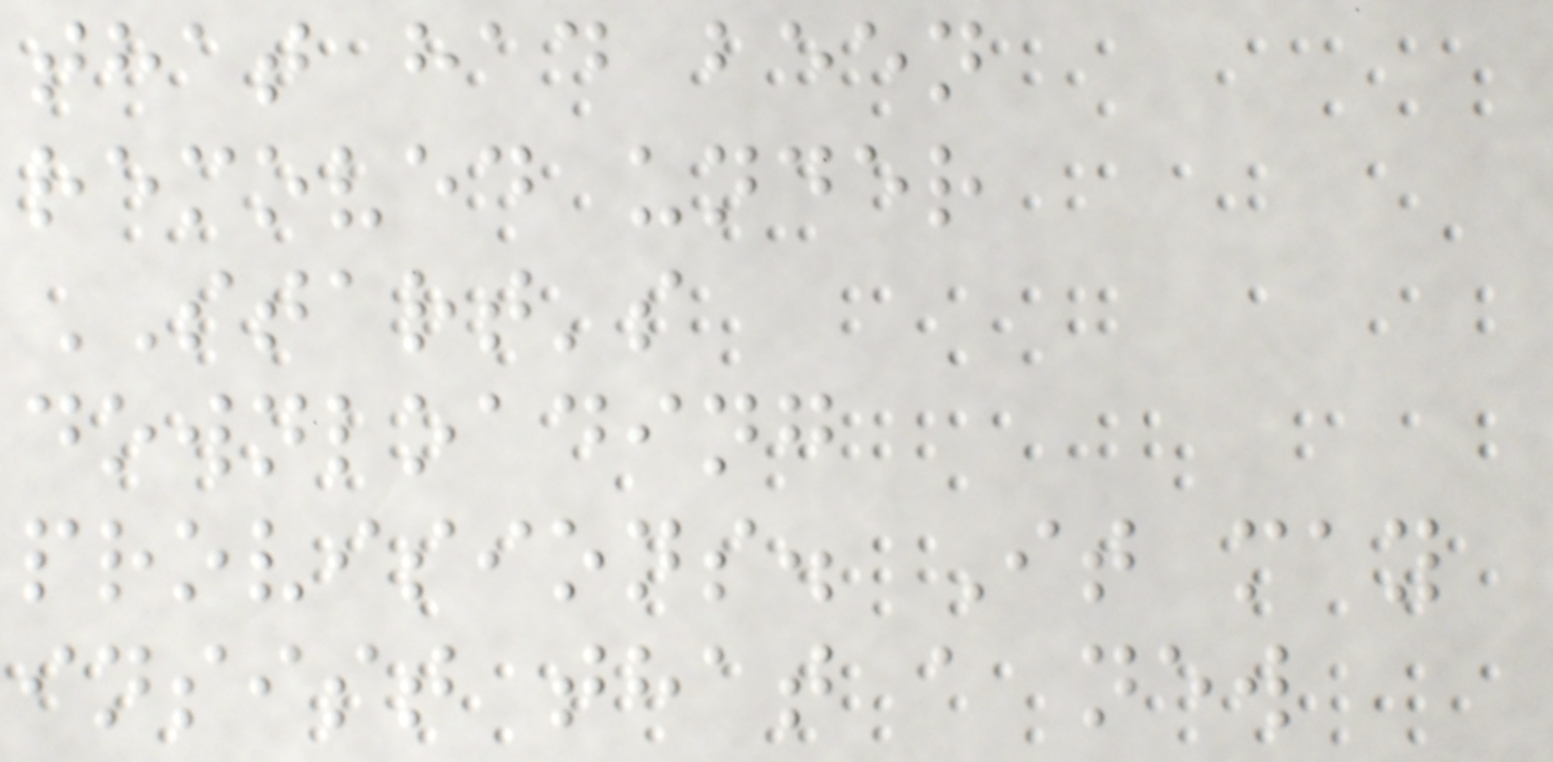that had been
removed under
START's
downloading
provisions. It may
insist that a new
